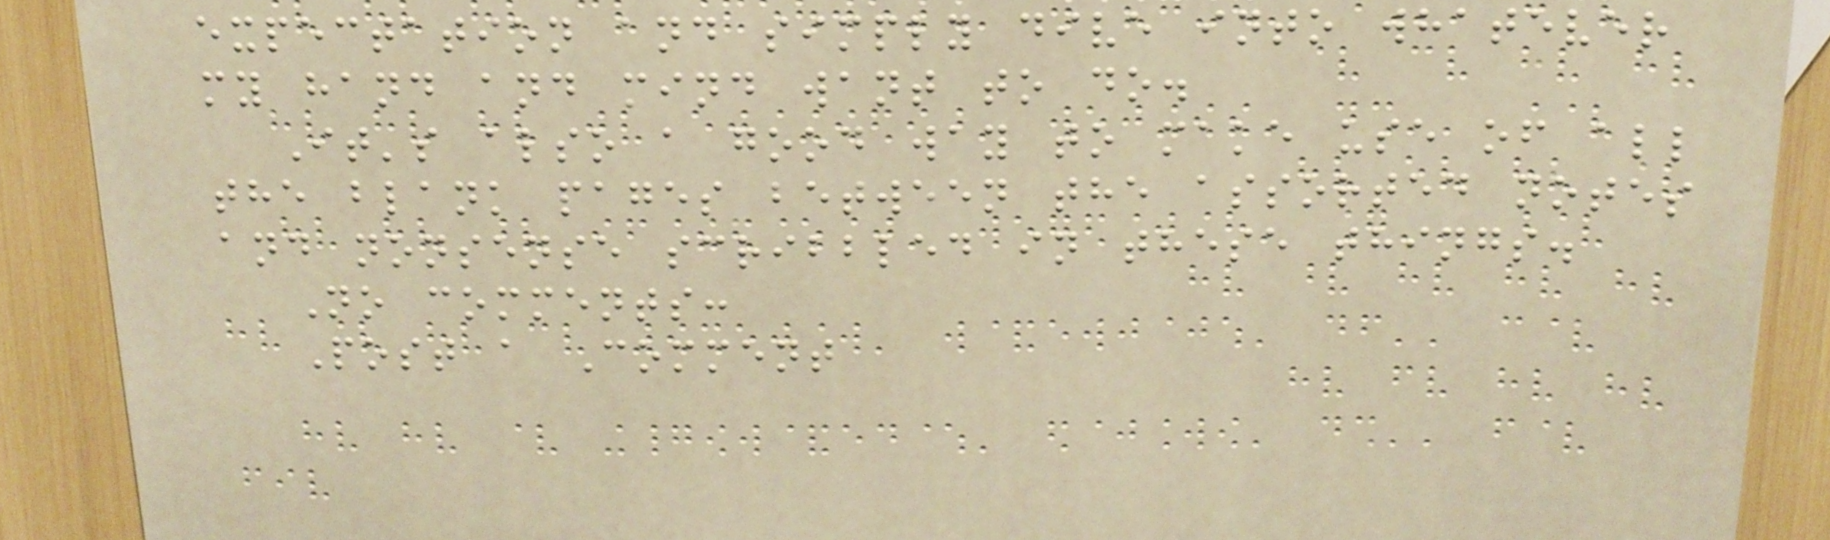expectation and simply dive into whatever
my hand and mind want to do.
It's also a good way to make use of all
the blank pages between the assorted notes
and nonsense scribbled in these things.
No comments:
Post a Comment
